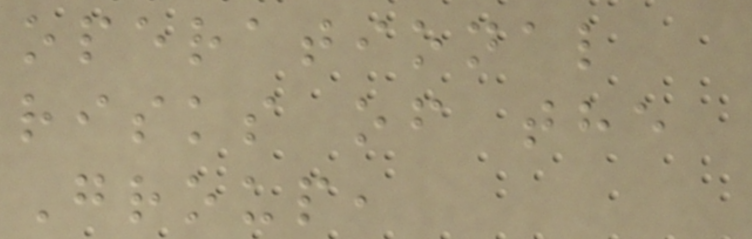operational
risks of the
Group,
